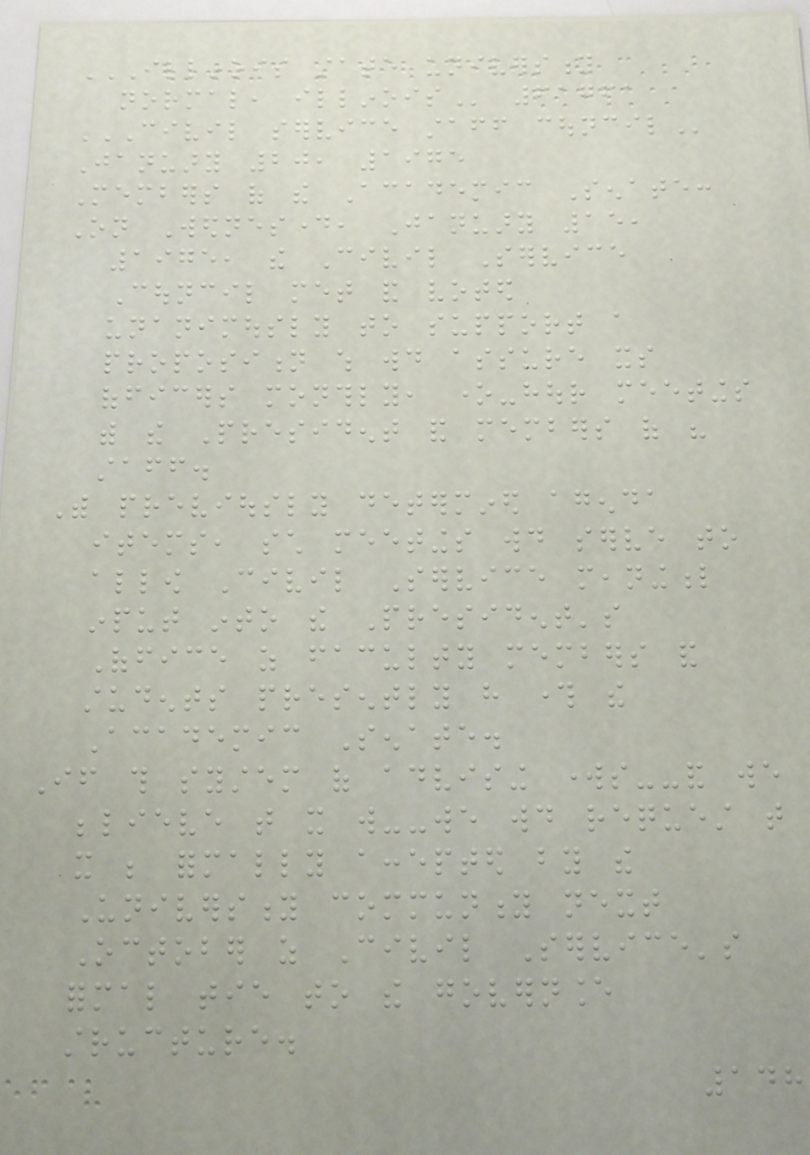ILLINOIS STATE UNIVERSITY
NORMAL, ILLINOIS 61761
CIVIL SERVICE STAFF COUNCIL
January 20, 1975
Members of the Academic Senate:
On Wednesday, January 15,
1975, the Civil Service
Council met and voted
unanimously to support a
proposition which would assure its
officers monthly, one-hour meetings
with the President and members of his
staff.
With previously determined agenda
items, such meetings would serve to
allow Civil Service meaningful
input into the President's
Office as faculty members and
students presently have through the
Academic Senate.
If this system of advising works--and we
believe that it will--we would request that
it be formally accepted by the
University community next
October as Civil Service's
formal tie to the governance
structure.
148
